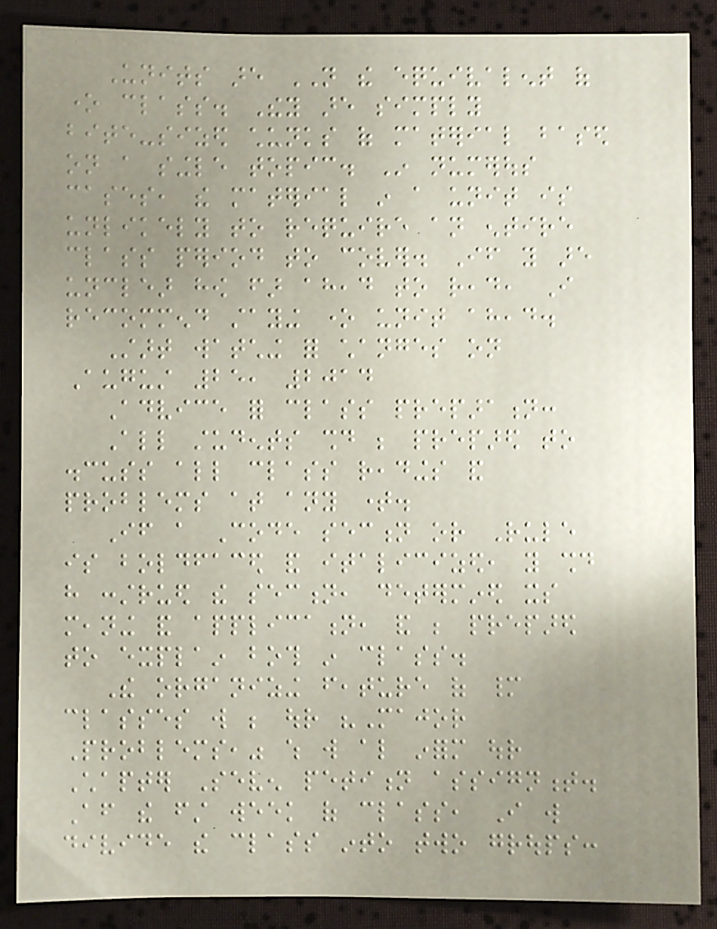Units are NOT the equivalent of
one class. They are simply
bite-sized chunks of material based
on a single topic. In numerous
cases, the material in a unit is
unlikely to require an entire
class period to cover. If you are
unclear how far ahead to read, I
recommend staying one unit ahead.
Start watching for changes on
August 25, 2014
Advice for class preparation:
All students should be prepared to
discuss all class readings and
problems at any time.
If a Code section or Rule
is boldfaced and italicized, you should
have construed the section, determined its
meaning and application, and be prepared
to explain both in class.
The organizing feature of many
classes will be our "Major
Problems," which will also inform our
Chapter Seven petition assignment.
After the first week of class, I will
divide the class into two groups:
